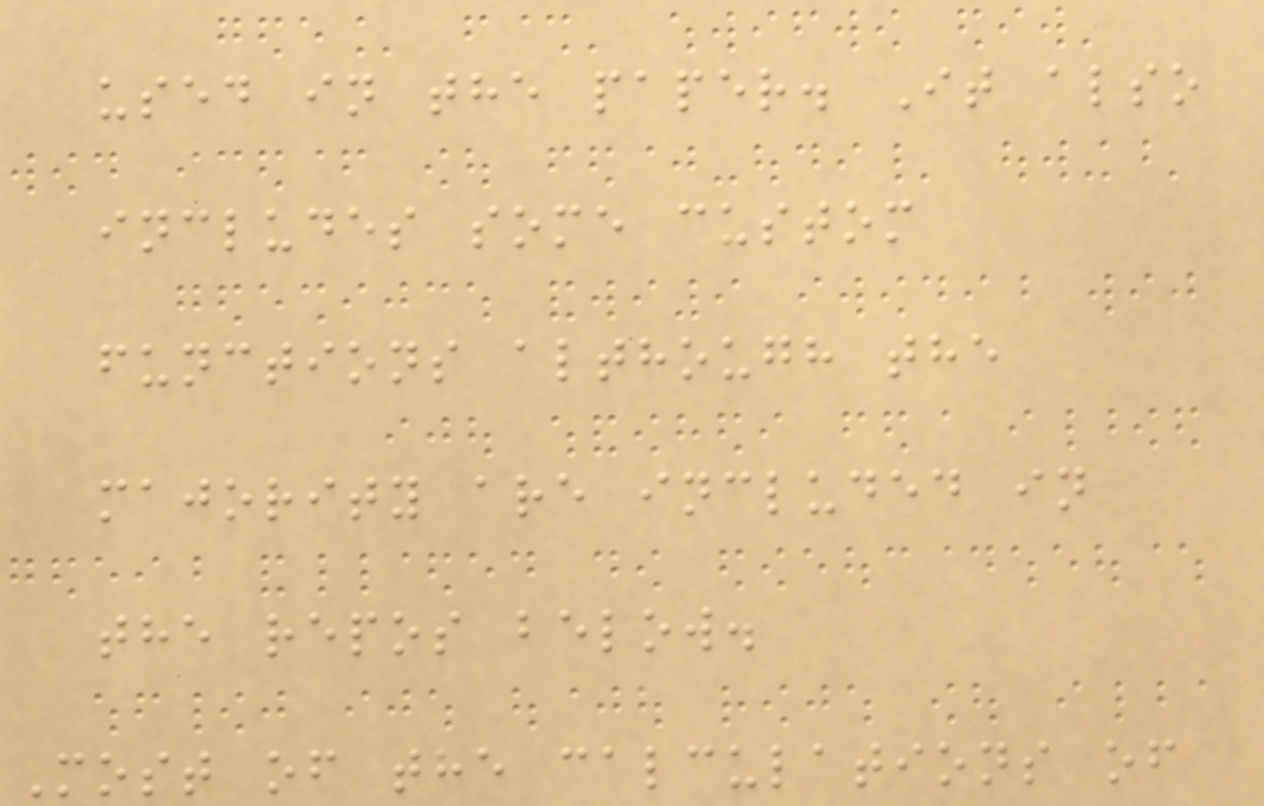used in the paper. It also
includes some custom
functions although the
majority are included in
the repos below.
Most of the calculations of
